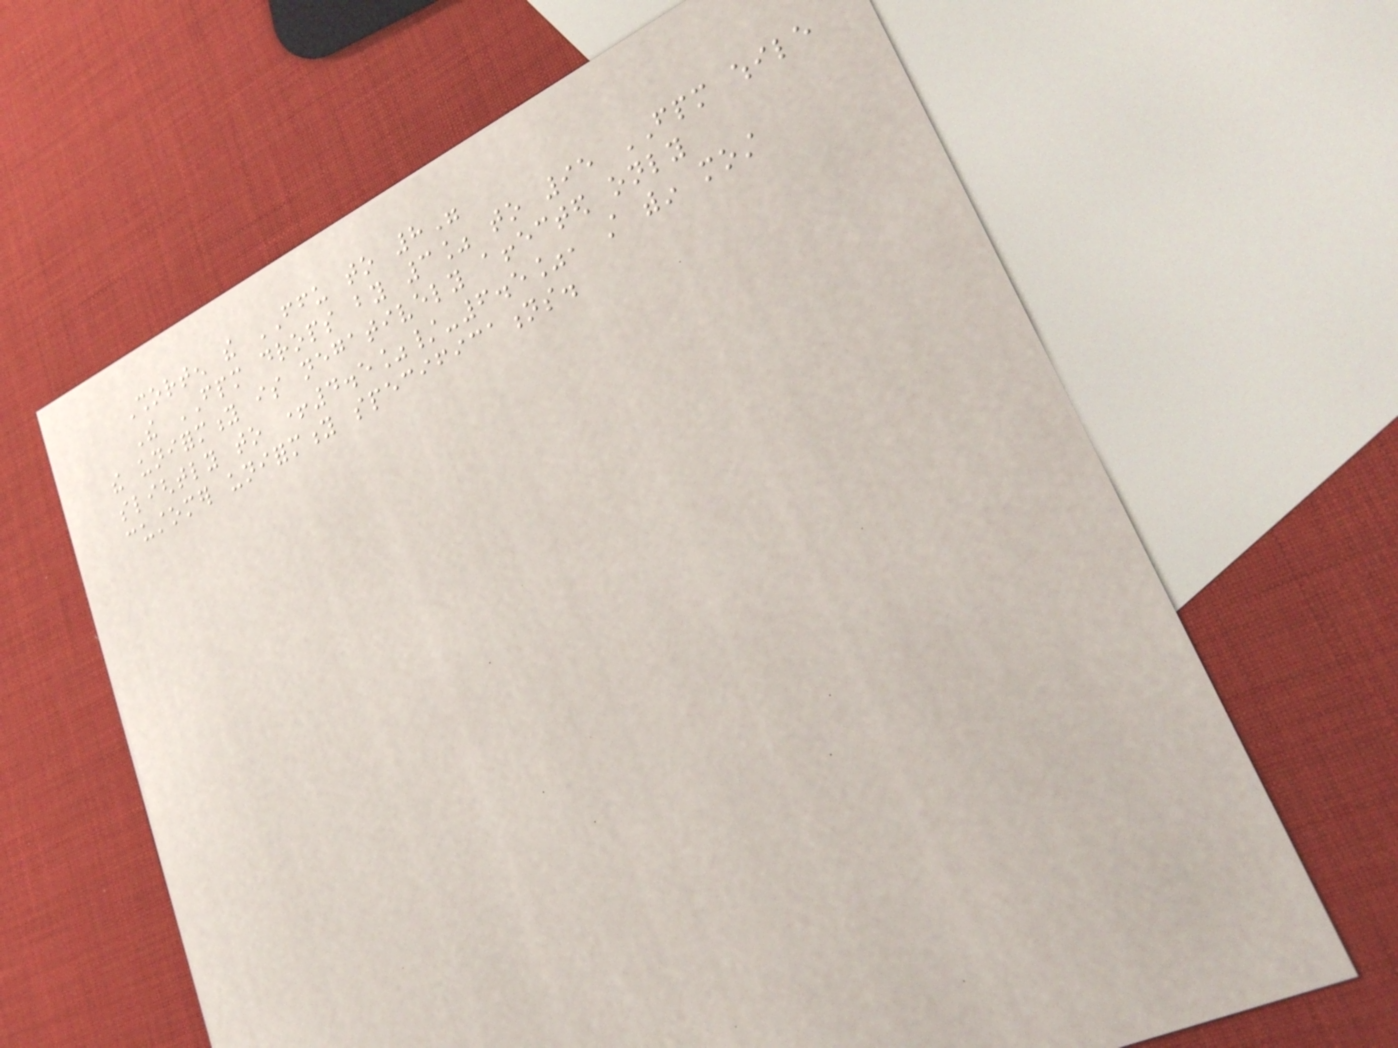Shorten the FFU to 8"
The FPM drops by 3% to 95 FPM while
the uniformity is negatively affected only
slightly to +4.5%/-6.5%, still within most
customer uniformity specifications.
